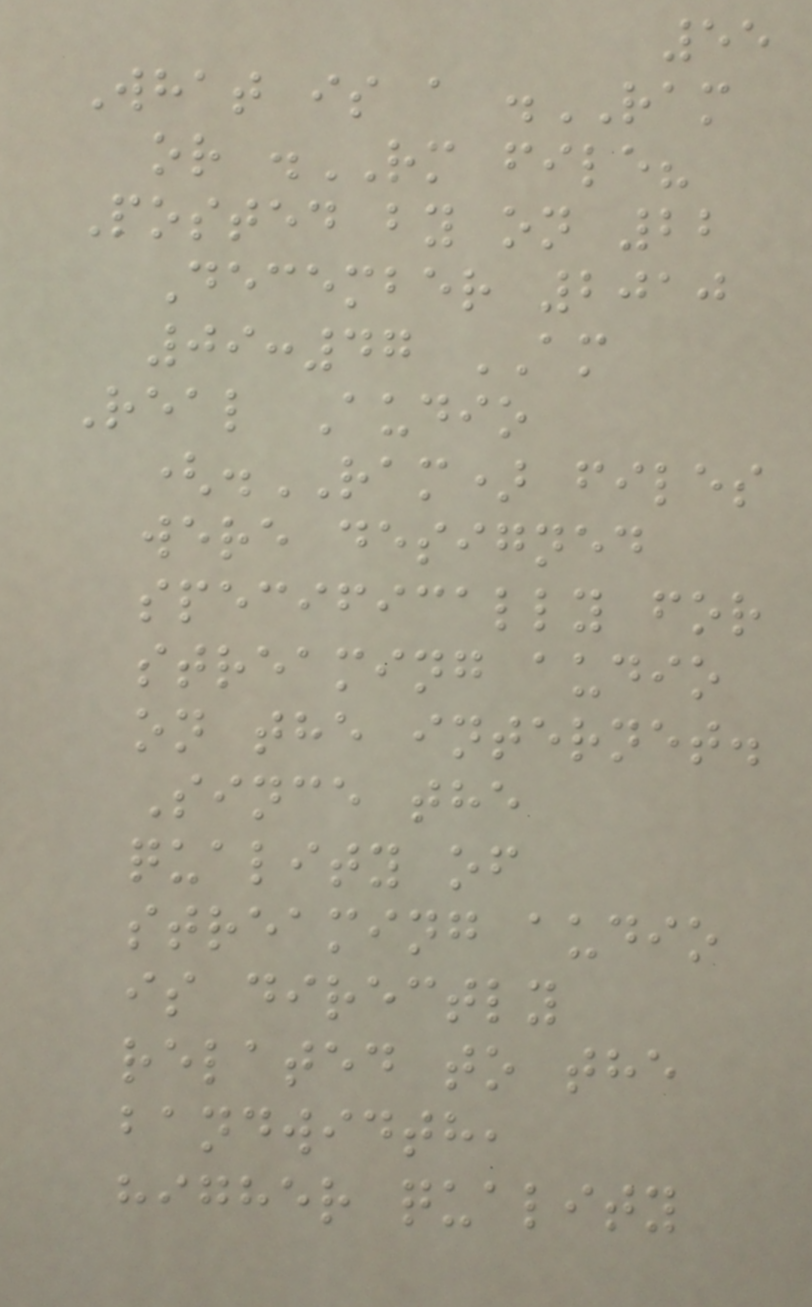55
What is a .RAM
or .RM file?
Posted by on 22
December 2010
09:47 AM
Real Audio
(.RAM) files
were designed
specifically for
streaming audio
on the internet.
Since the
quality of
streaming audio
is directly
related to the
bandwidth,
higher quality
